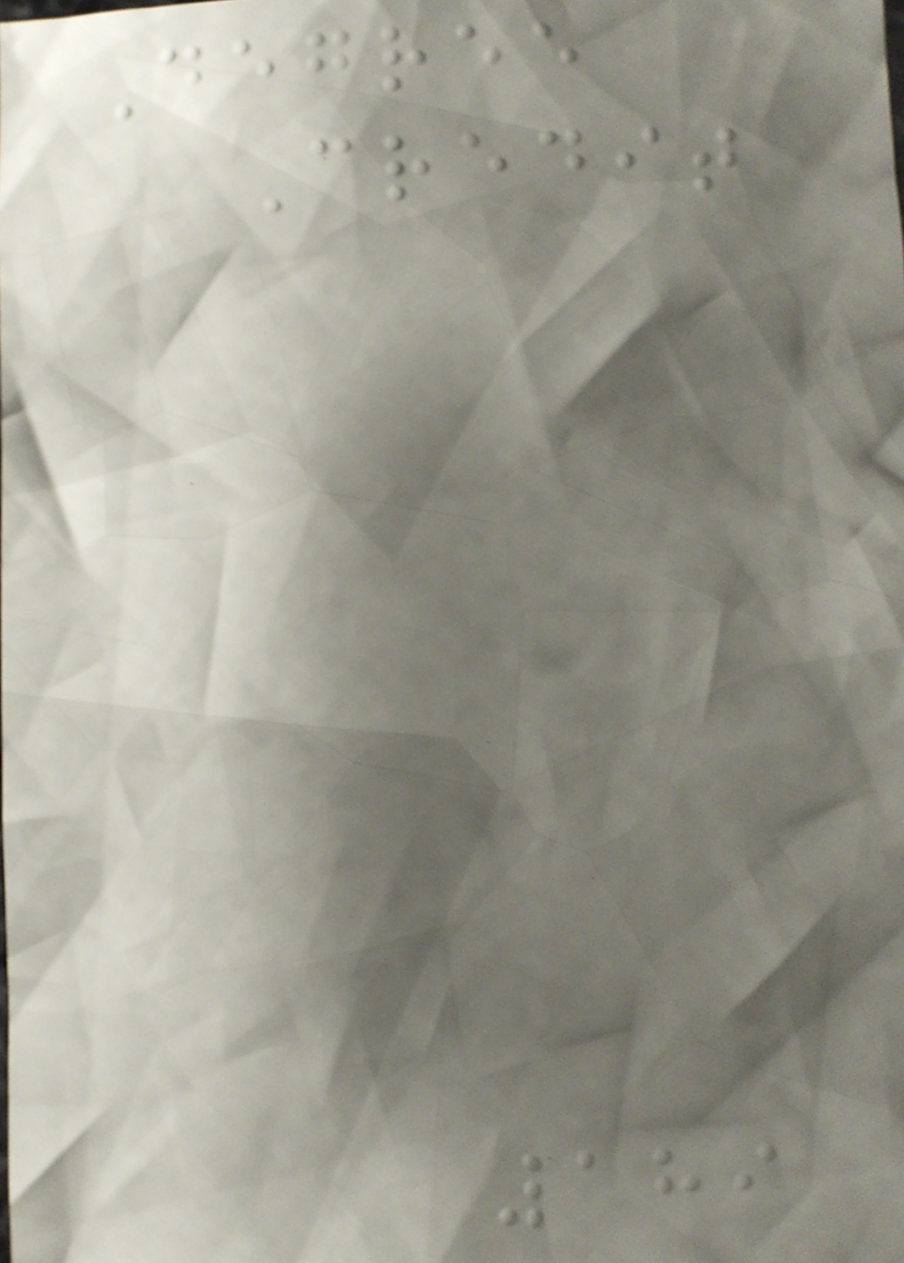Degree
Credit
189
